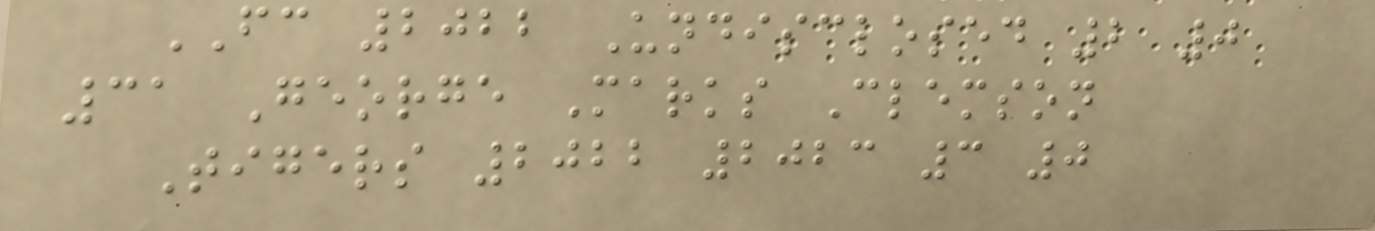FC 2022 Undisclosed 2 0
31 George Marks Clemson
Tigers 2022 2023 3 0
